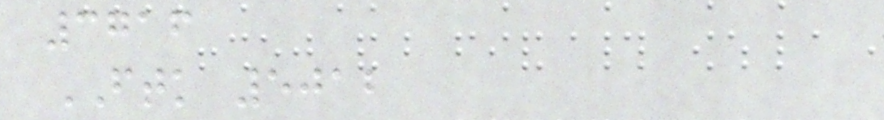3716
FTK 5012
